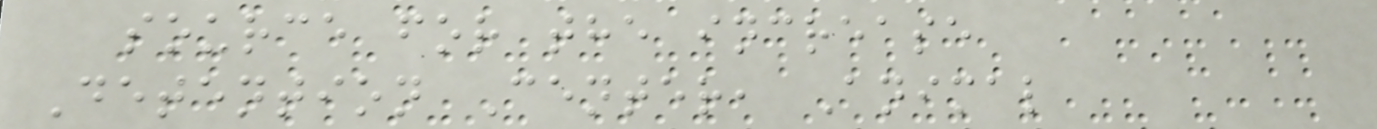source for the increase
Detention Center, Animal
